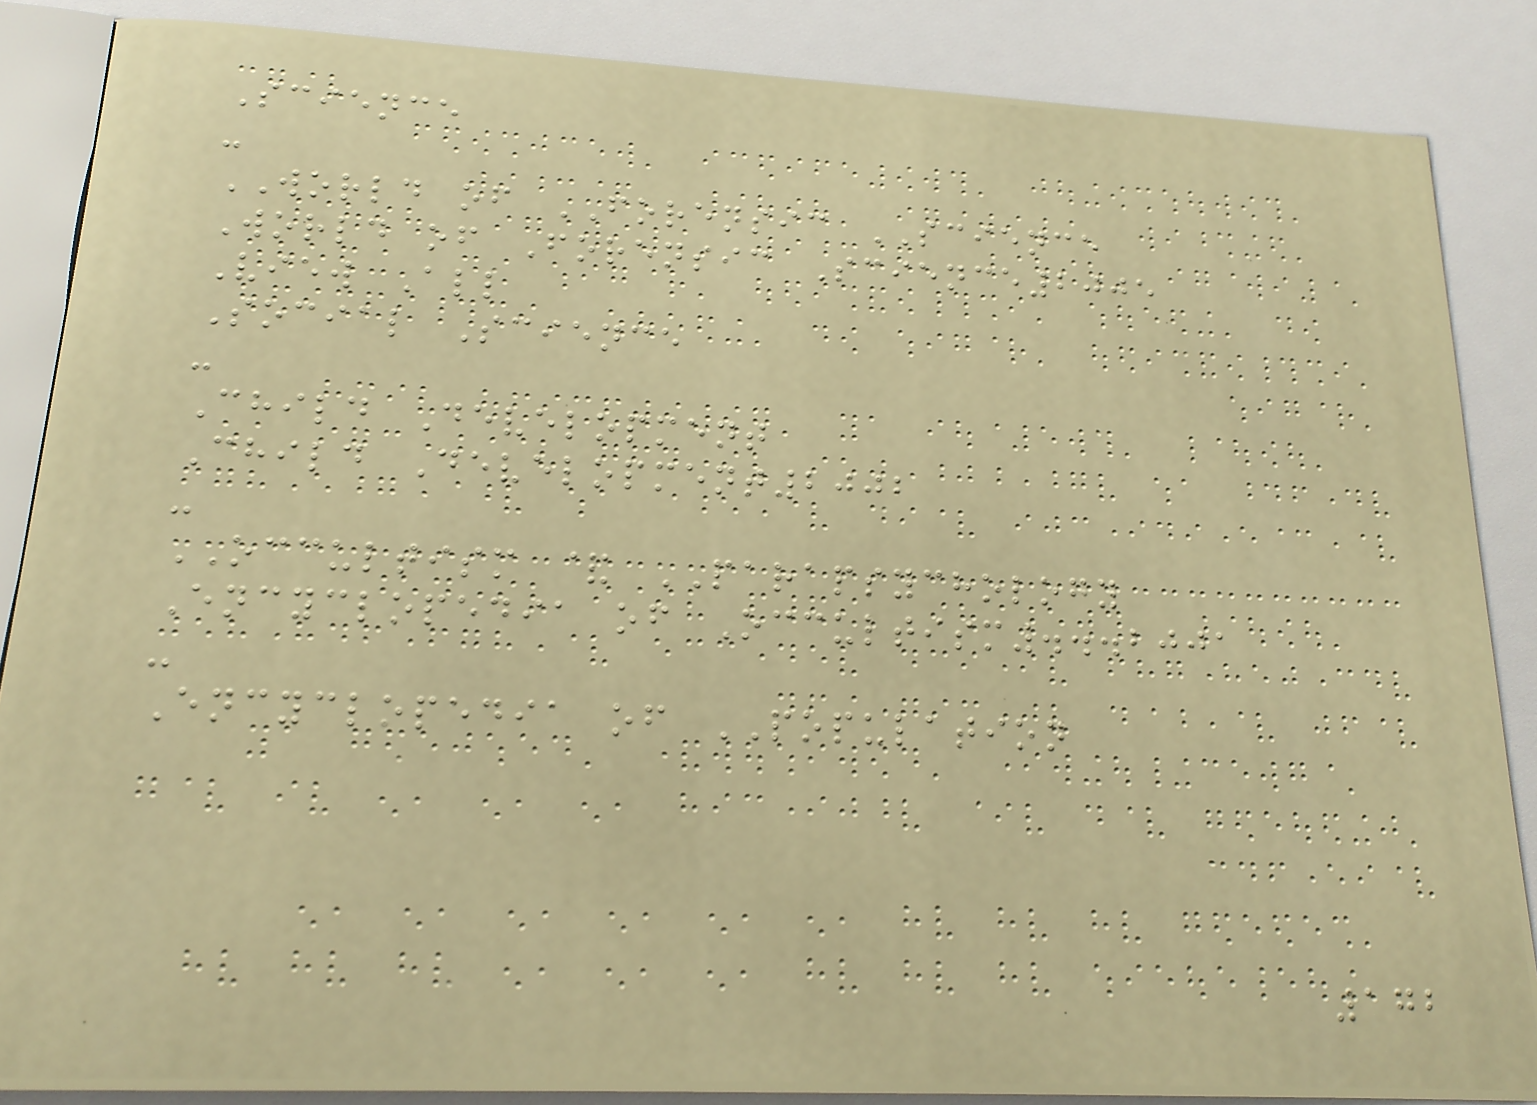Science
-
WORLD of FORENSIC SCIENCE
World of Forensic Science2005
View All
Social Science
-
Child Development
Child Development2002
-
OCCULTISM & PARAPSYCHOLOGY
Encyclopedia of Occultism...2001
-
Encyclopedia of POPULATION
172
